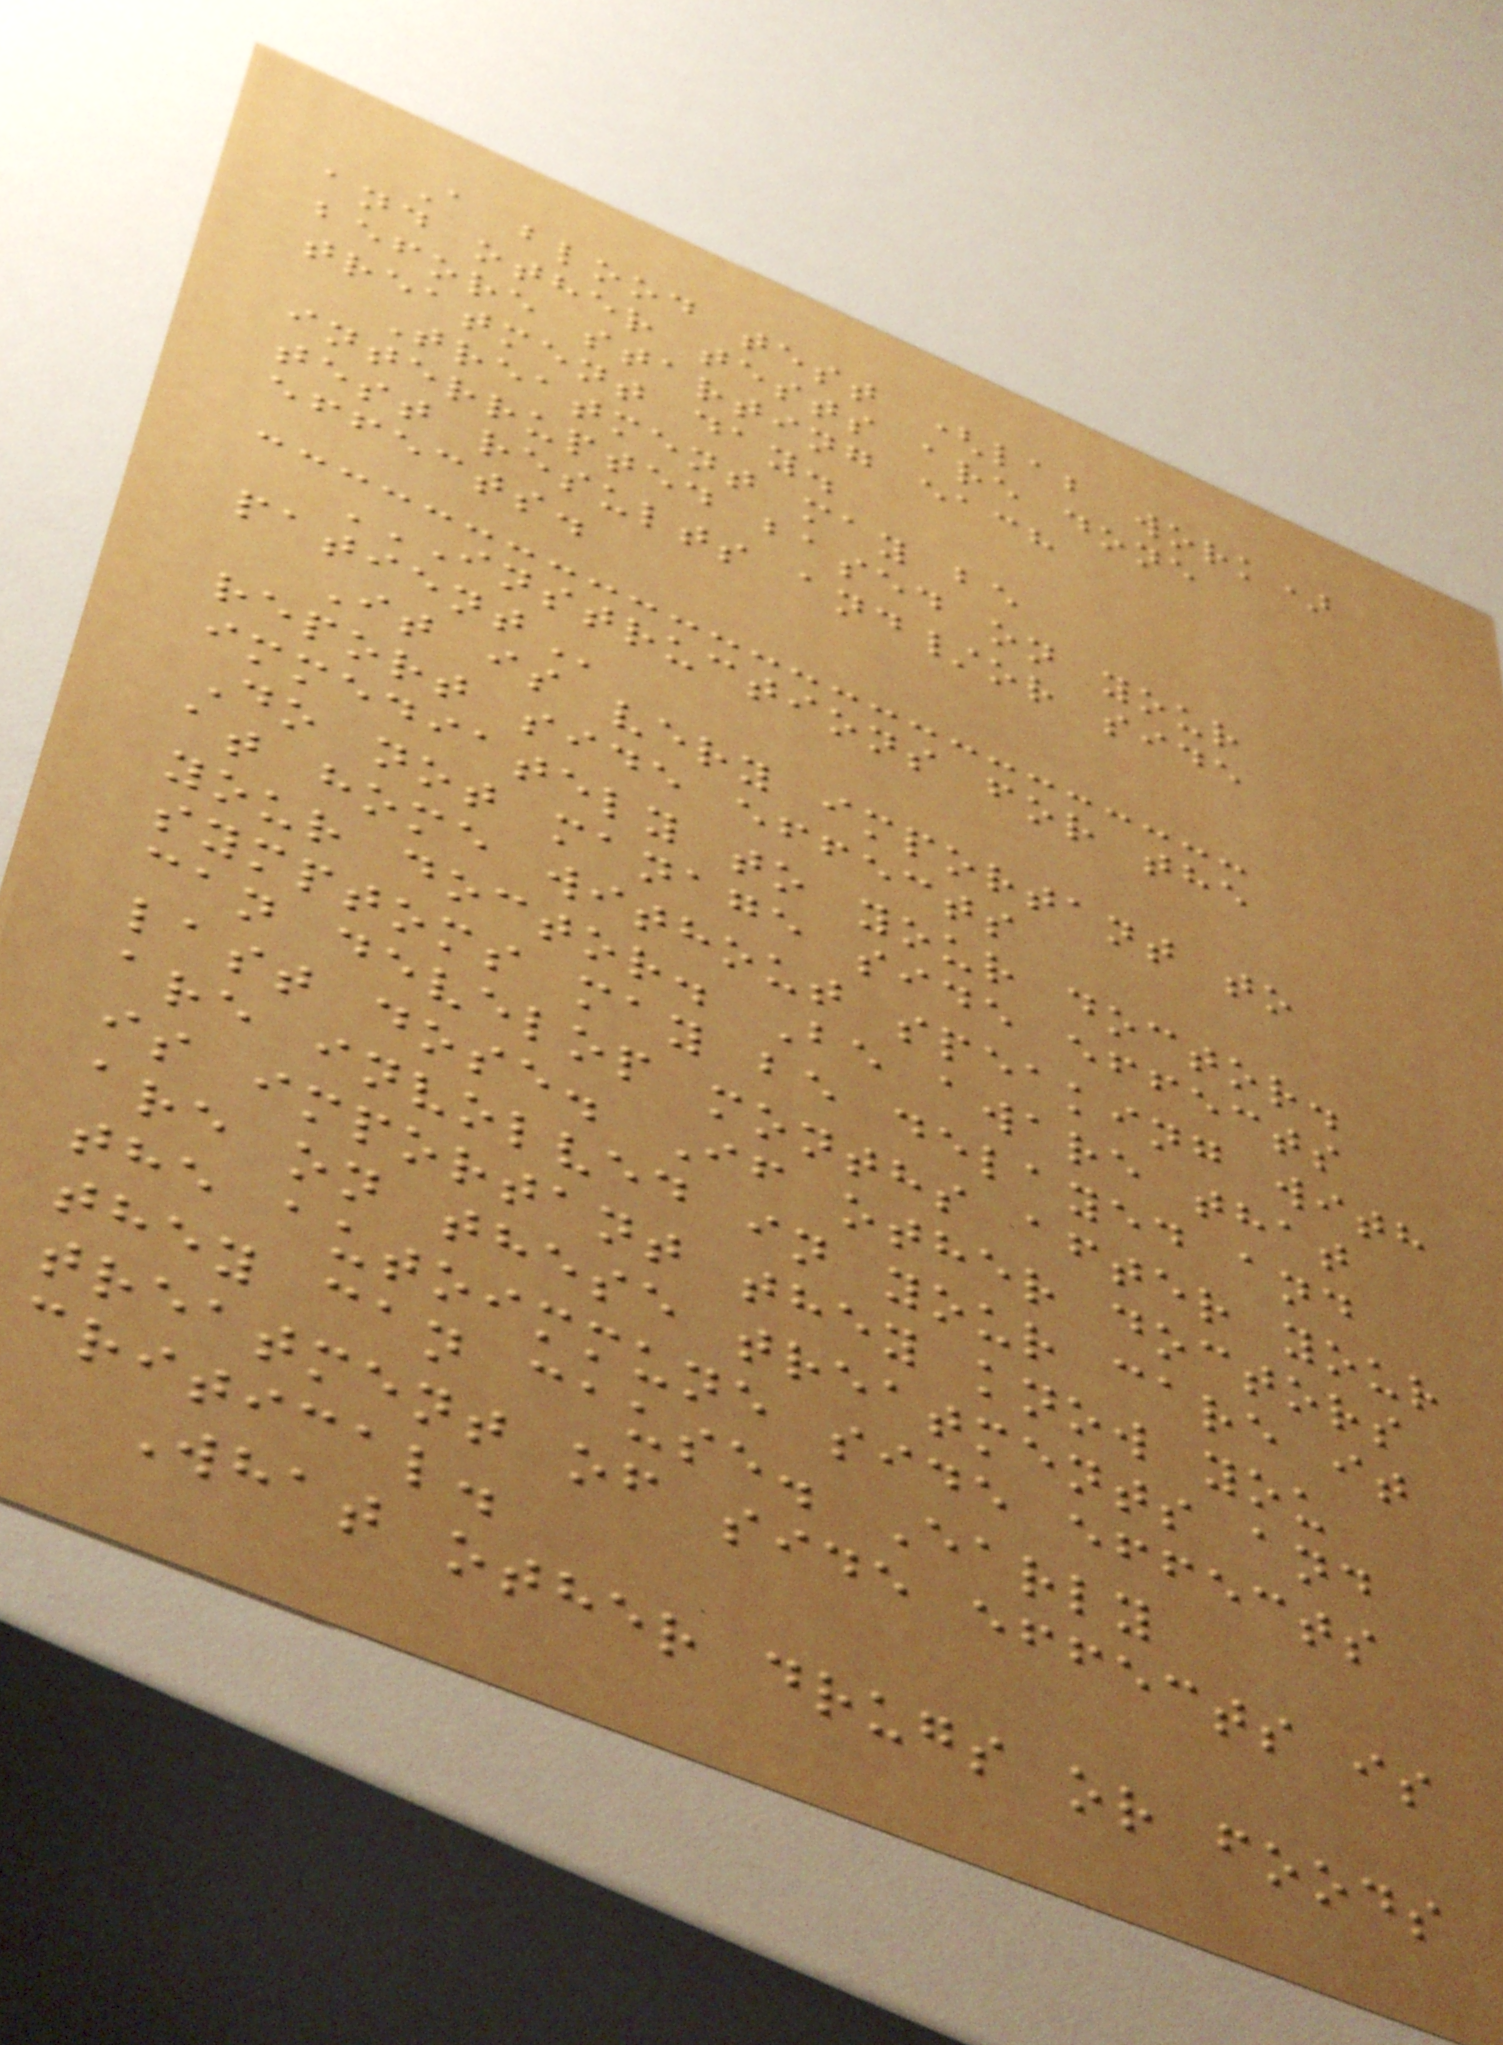A blood test (lab work)
and other tests are done
before starting each
treatment day.
Treatment may be
interrupted based on your
test results and/or side
effects.
INSTRUCTIONS FOR THE
PATIENT
It is very important to
report side effects
immediately to your doctor.
Do not manage side effects
at home without speaking with
your doctor. Be aware that
symptoms may be delayed and
can develop months after your
last dose. If other doctors
are involved in your care it
is important they know you
are on these treatments and
the autoimmune side effects
they can cause. Early
treatment of side effects is
critical.
What other drugs or foods
